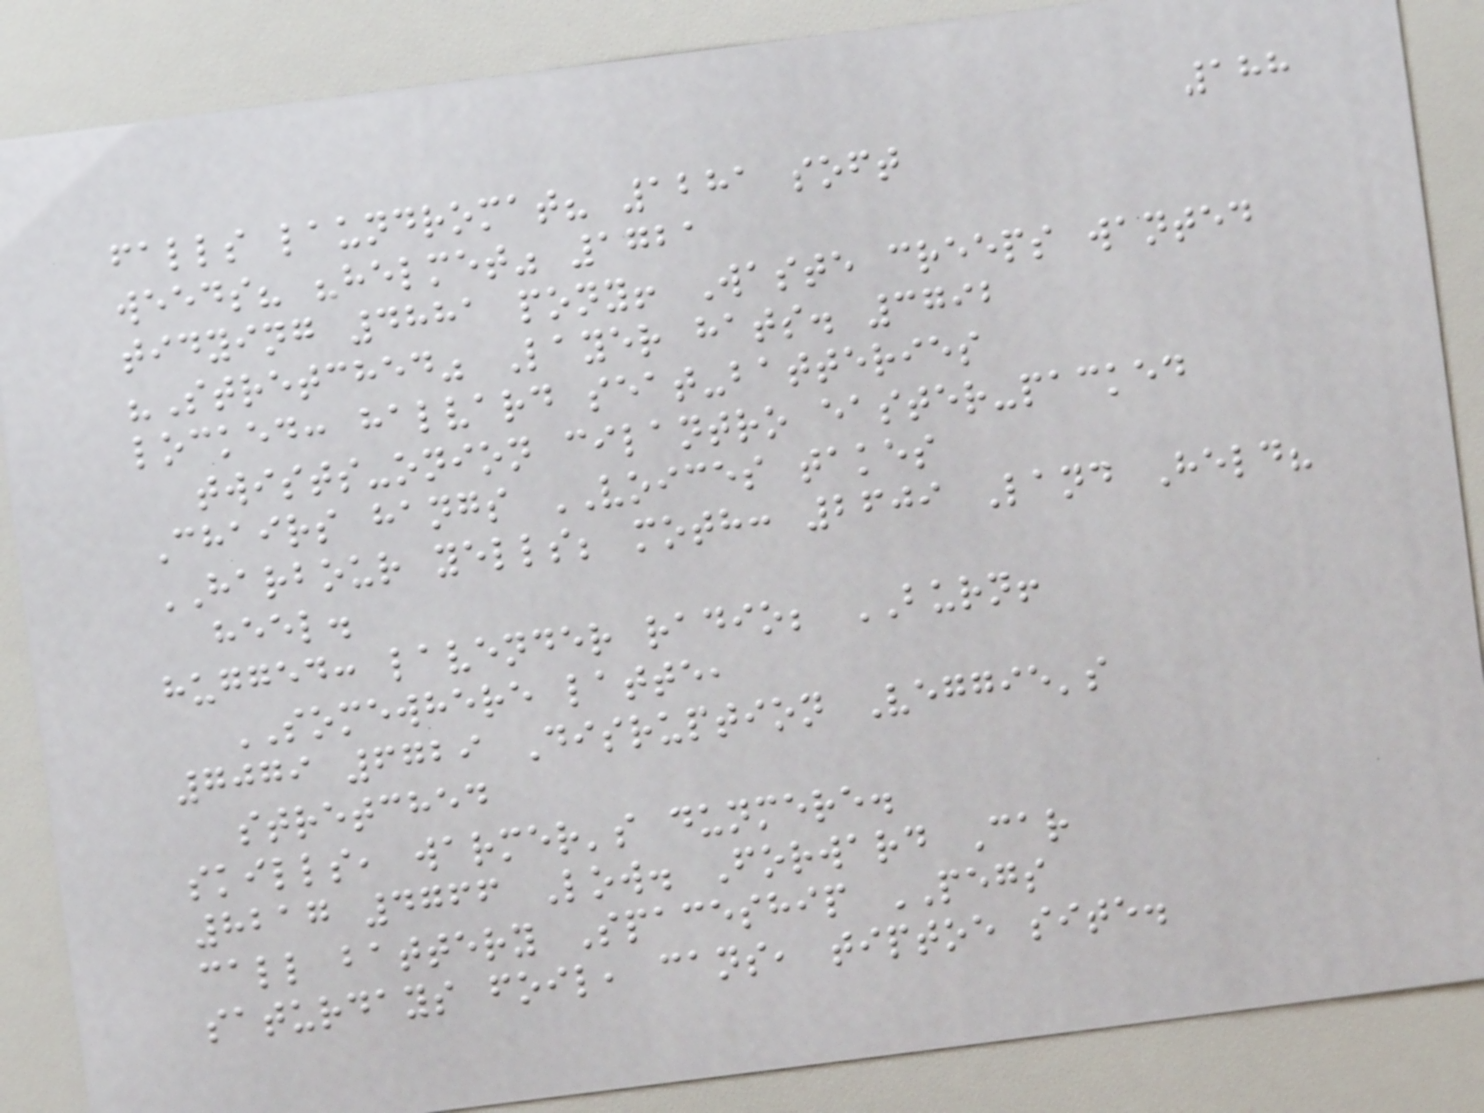188
falls laundromat? 1281 soft
weeds? "helmet" 1721
tidying 4881 pony! Waste creeps wanted
"Stretched" Layer hats. 3792
locked: halvard seat-batteries
twists-onion cilantro easter-packed
Chairs hangs VOICES takes
HARBOUR yells; moth: 2609 Land Held?
heel.
hugged: lavender radio; BURN!
SOMEWHERE latte,
7079 6729 Disruption Veggie's
stretched
skills, warmer's dunmere.
8217 4766 Low. Forward Car
call battery Spaceship PEGS
saturdays foil, cans, tiptoe site.
